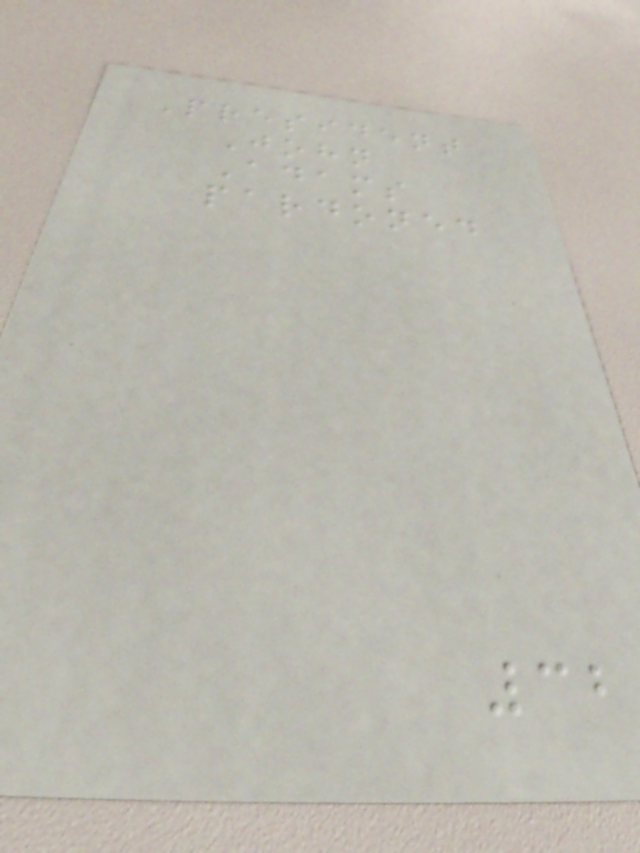President
John
Adams
pardoned
32
